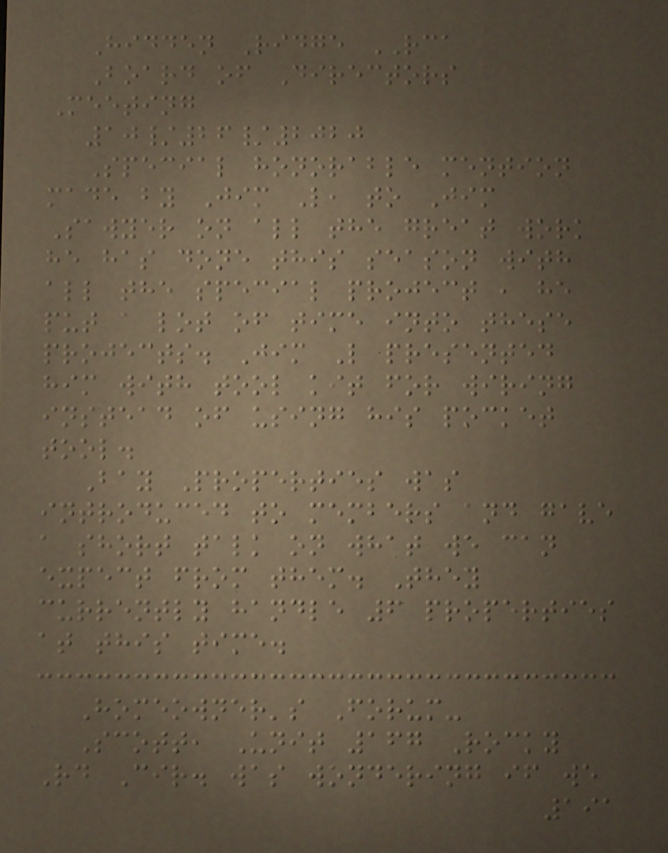Hidden Ridge RCA
Board of Directors
Meeting
10/26/2020
Special honorable mention
made by Jim L, to Jim
Sawyer on all the great work
he has done this season with
all the special project , he
put a lot of time into these
projects. Jim L presented
him with tool kit for wiring
instead of using his pocket
tool.
Bay Properties was
introduced to members and gave
a short talk on what we can
expect from them. They
currently handle 6 properties
at this time.
Homeowner's Forum-
Scott, Unit 167 Rocky
Rd Cir. was wondering if we
191
